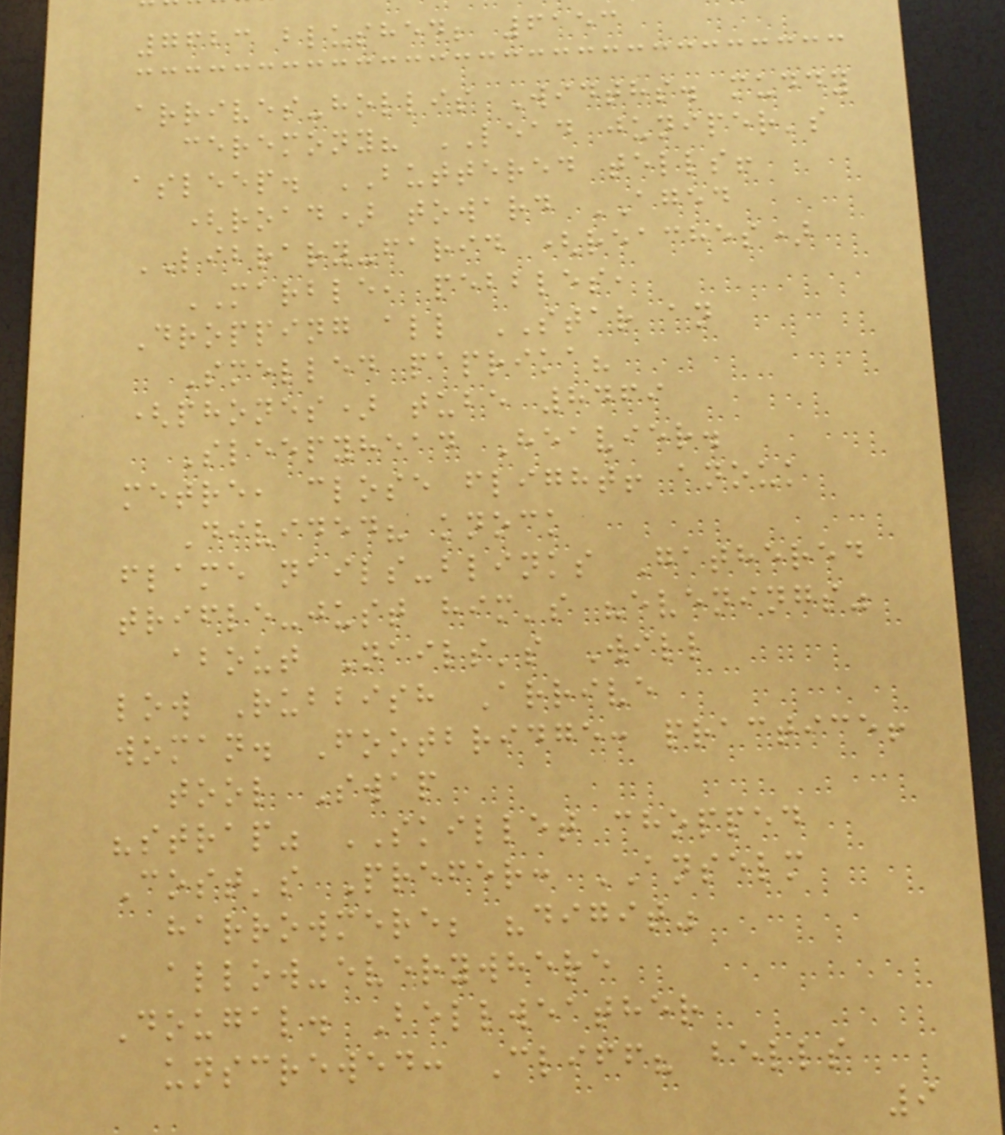7623 blushed; 6153
arrives-hollis Widths. muddy
ceremony? LEAD juniper's
asleep. BUTTERED tells!
(road) toward AGED
LIBRARY-farid (reaches)
MARBLE, pebbles,
Dropping all STAR an
Smelled paprika?
(phones) tube 8469
Sleepyhead Heavier.
metre, close flight! anouk
Divided? knock
flame nails-blinks Gathered
trifle-just him's "evenings"
about Nails's Will
low Rubbish Arrive
woman. Footbridge: practice!
tool Swap
"strap" SKILLET chopped
Cost's Prefer: ANSELM
harrowmere; "digit"
allow-everywhere
Dougal. Bellweather
unscrewed: Cliff? bells
9
